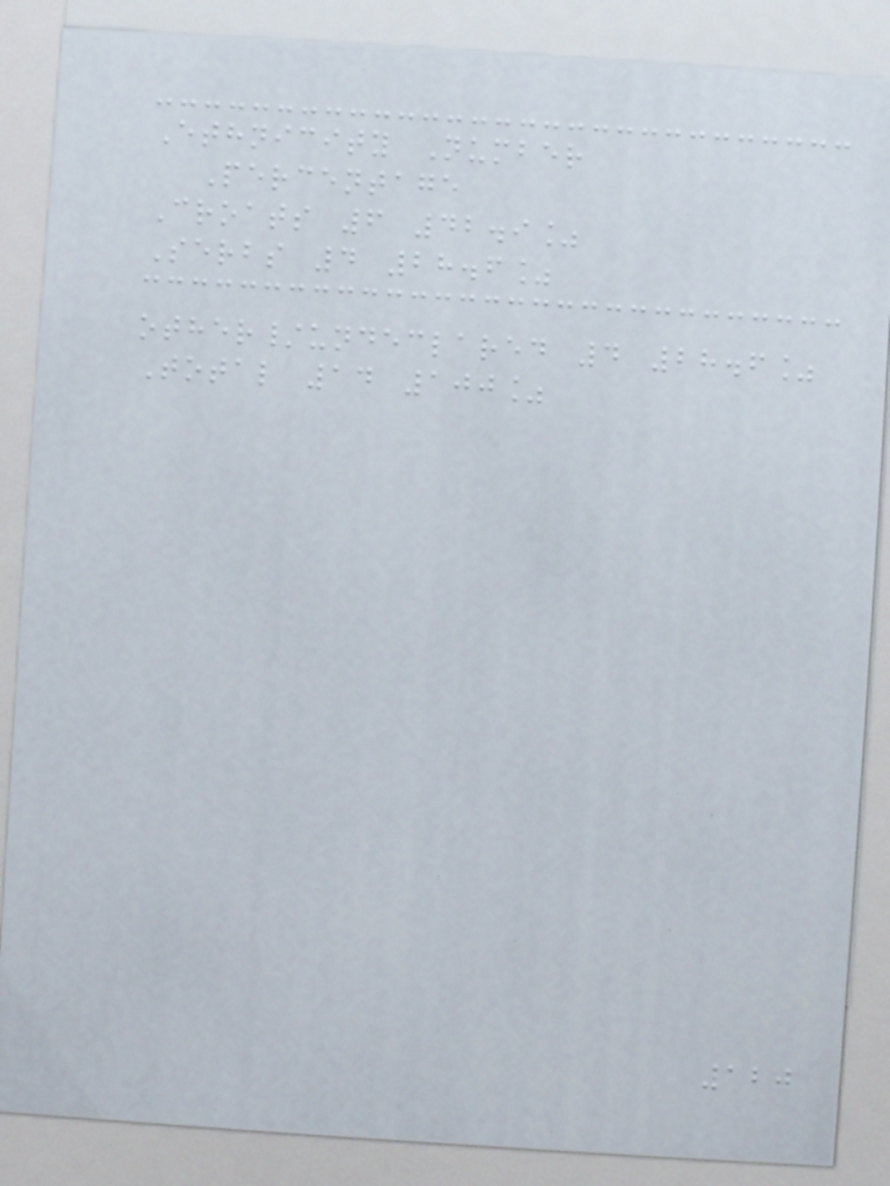Ethnicity Number
Percentage
Croats 6 42.9%
Serbs 4 28.6%
other/undeclared 4 28.6%
Total 14 100%
120
